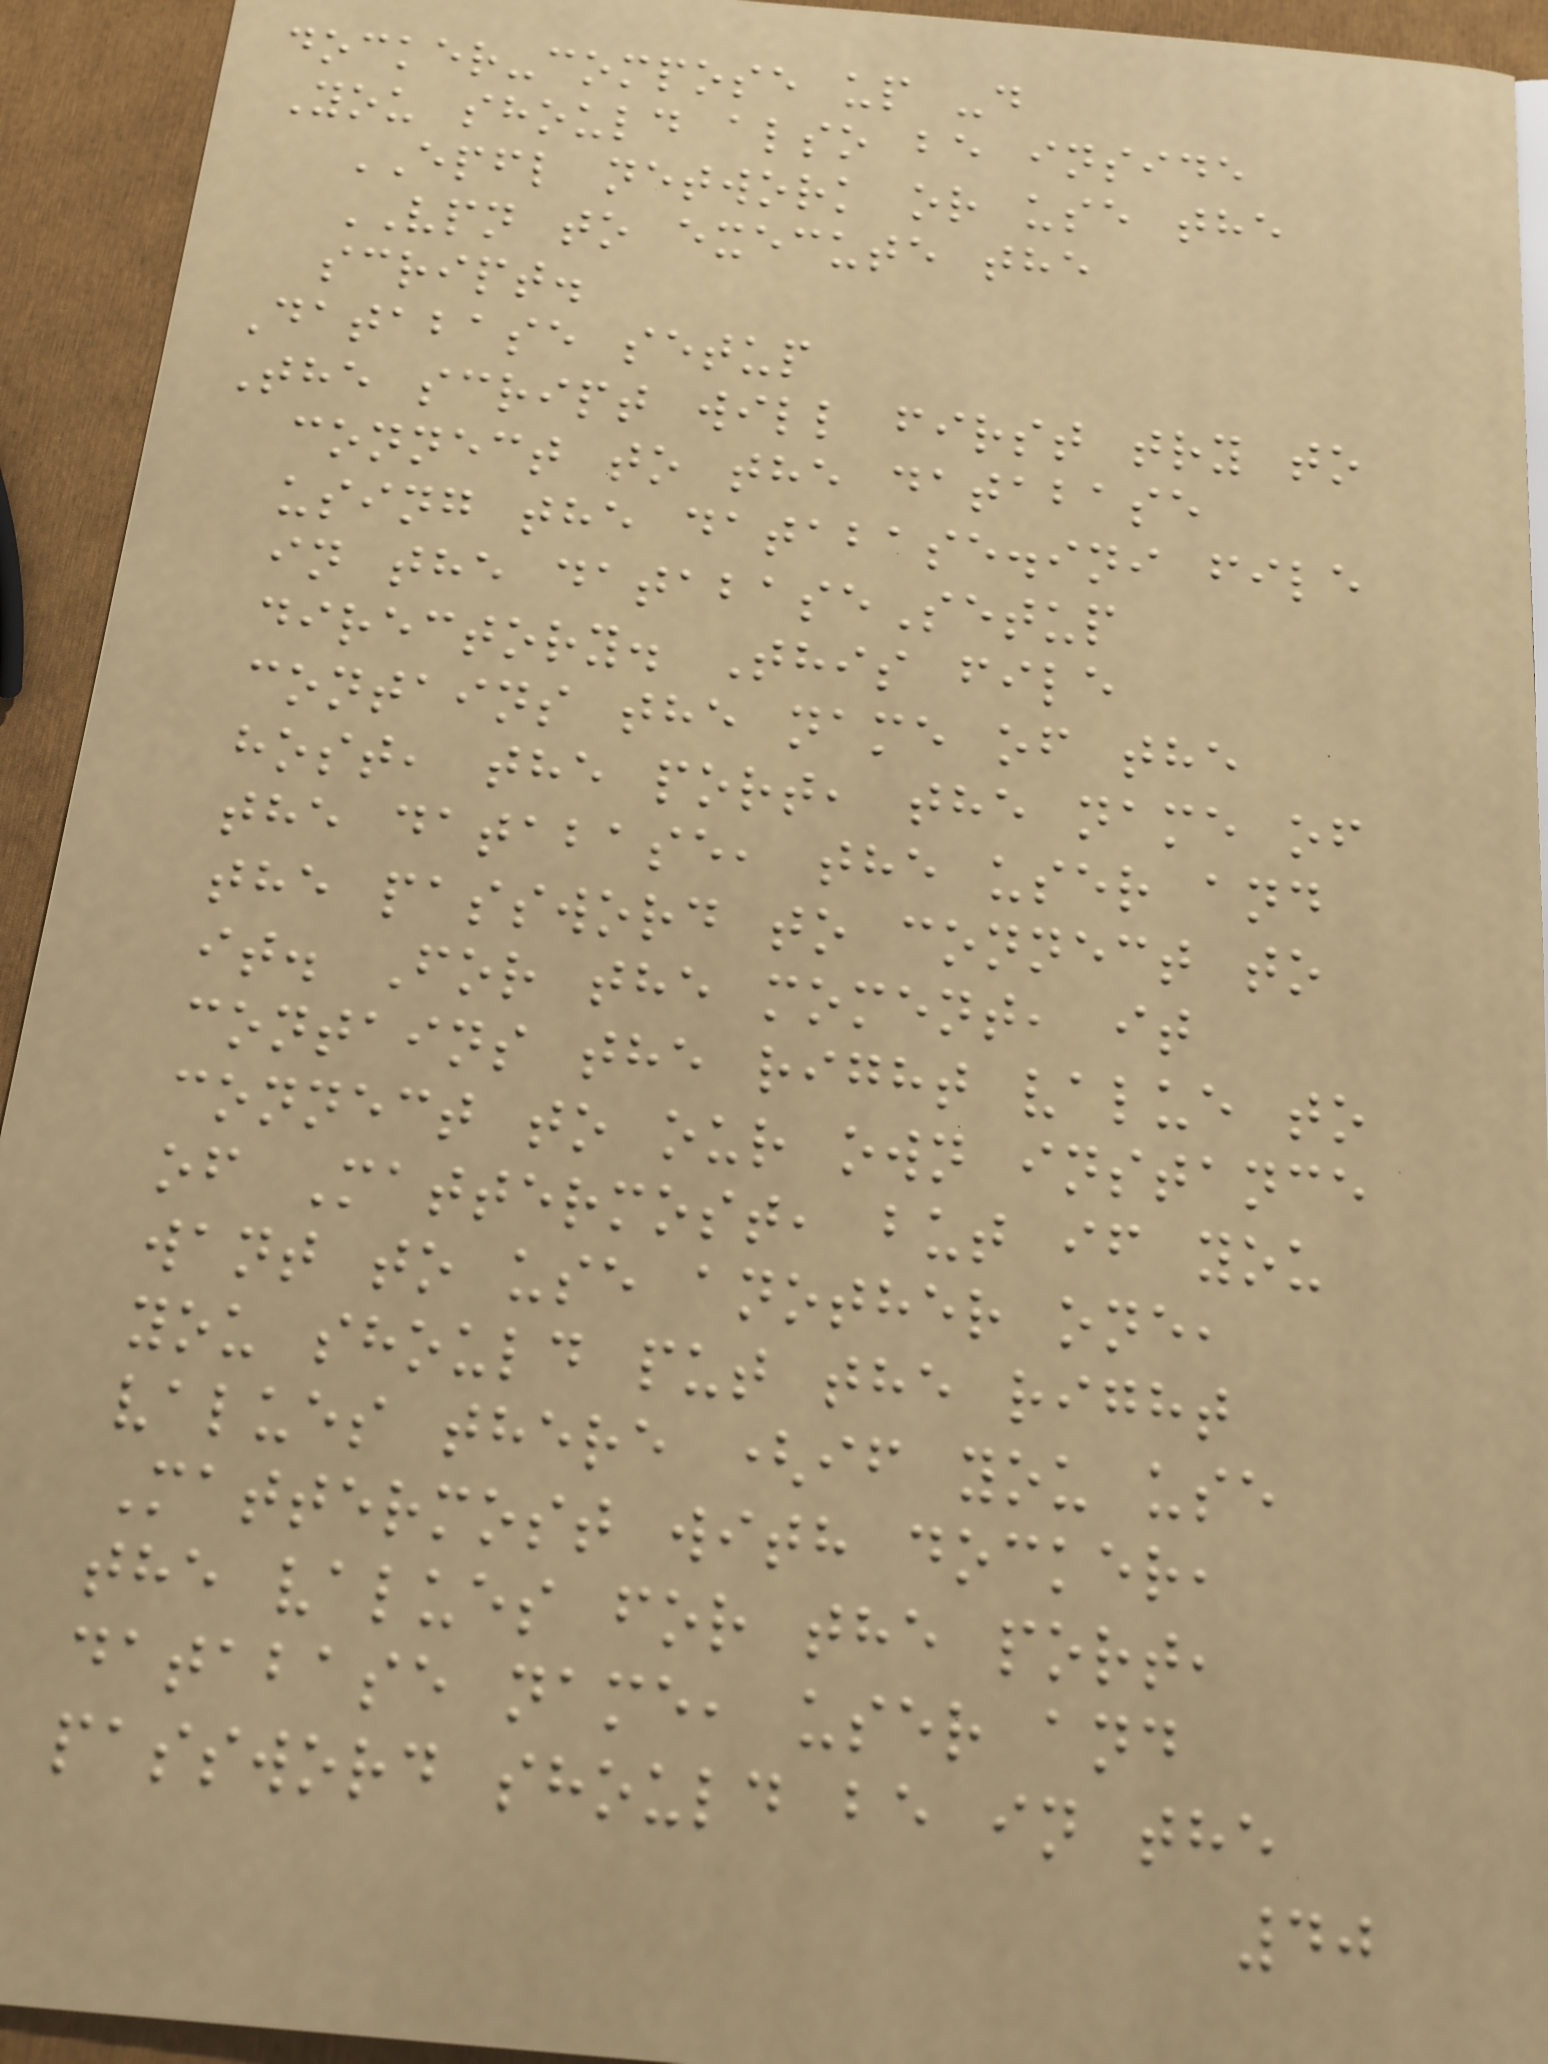docker-compose up -d
You should also be inside
EPFL network or use the
VPN to execute the
script.
Database setup
The script will first try to
connect to the database
using the database.ini file
in the databaseSetup
directory. This file
contains the name of the
host, the port, the name of
the database, the user and
the password to connect to
it. For the moment, it
contains the right value to
connect to our own instance
of Mattermost, but if you
want to use another one,
you should put the right
values there (if you use
Mattermost with docker,
the values for the port,
database name, user and
password should be in the
40
